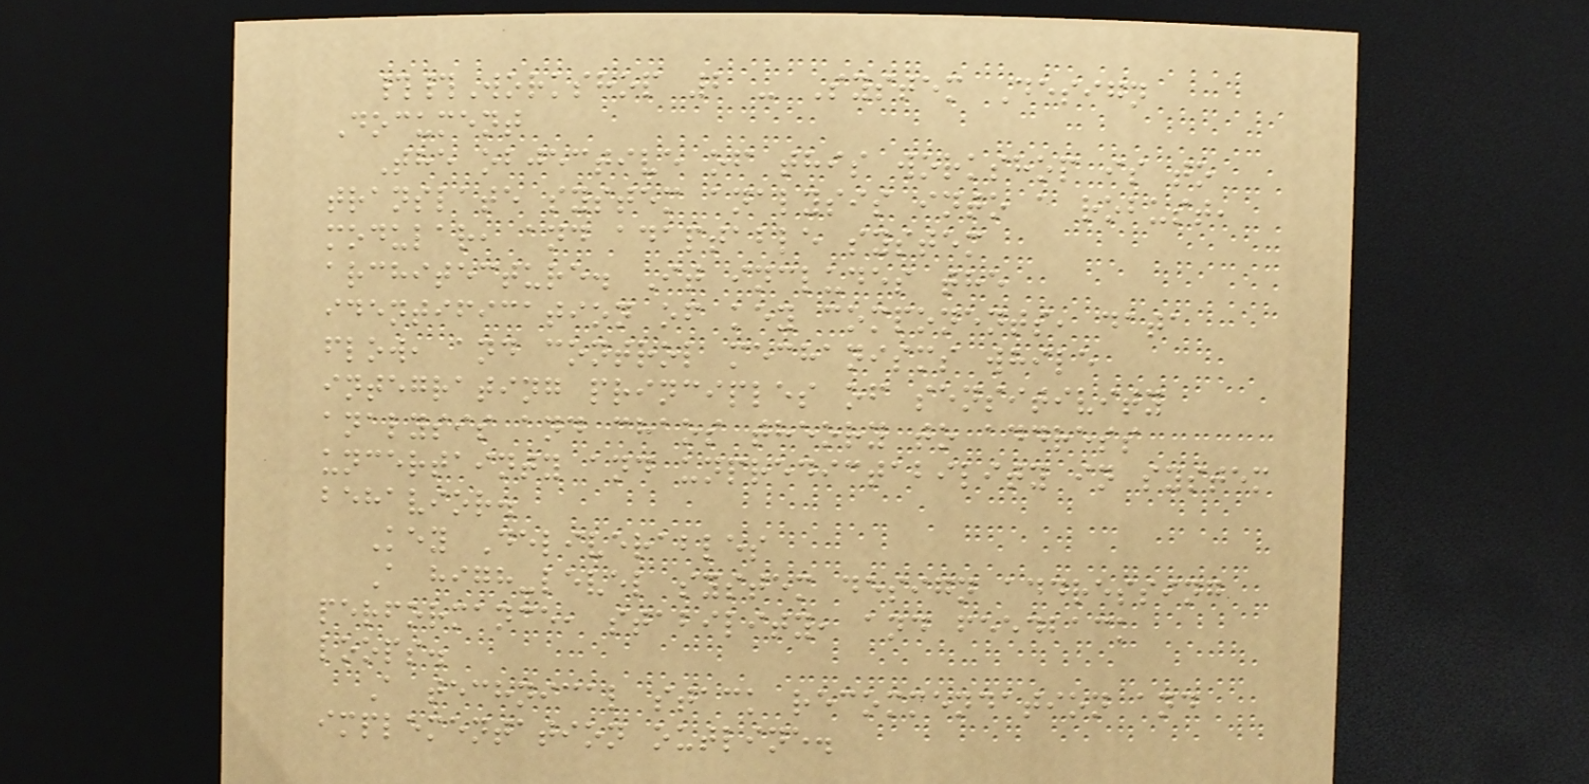##Workshop 2 - System Design
Document
The objective of this workshop is to
translate system analysis into a robust,
modular, and adaptable system
architecture. It includes the
identification of key components, data
flow, and control mechanisms while
integrating principles of sensitivity
analysis and chaos theory to address
uncertainty and unpredictability in system
behavior.
Key Deliverables
A high-level system design addressing
performance, stability, and feedback
loops.
A technical stack recommendation and
implementation outline.
